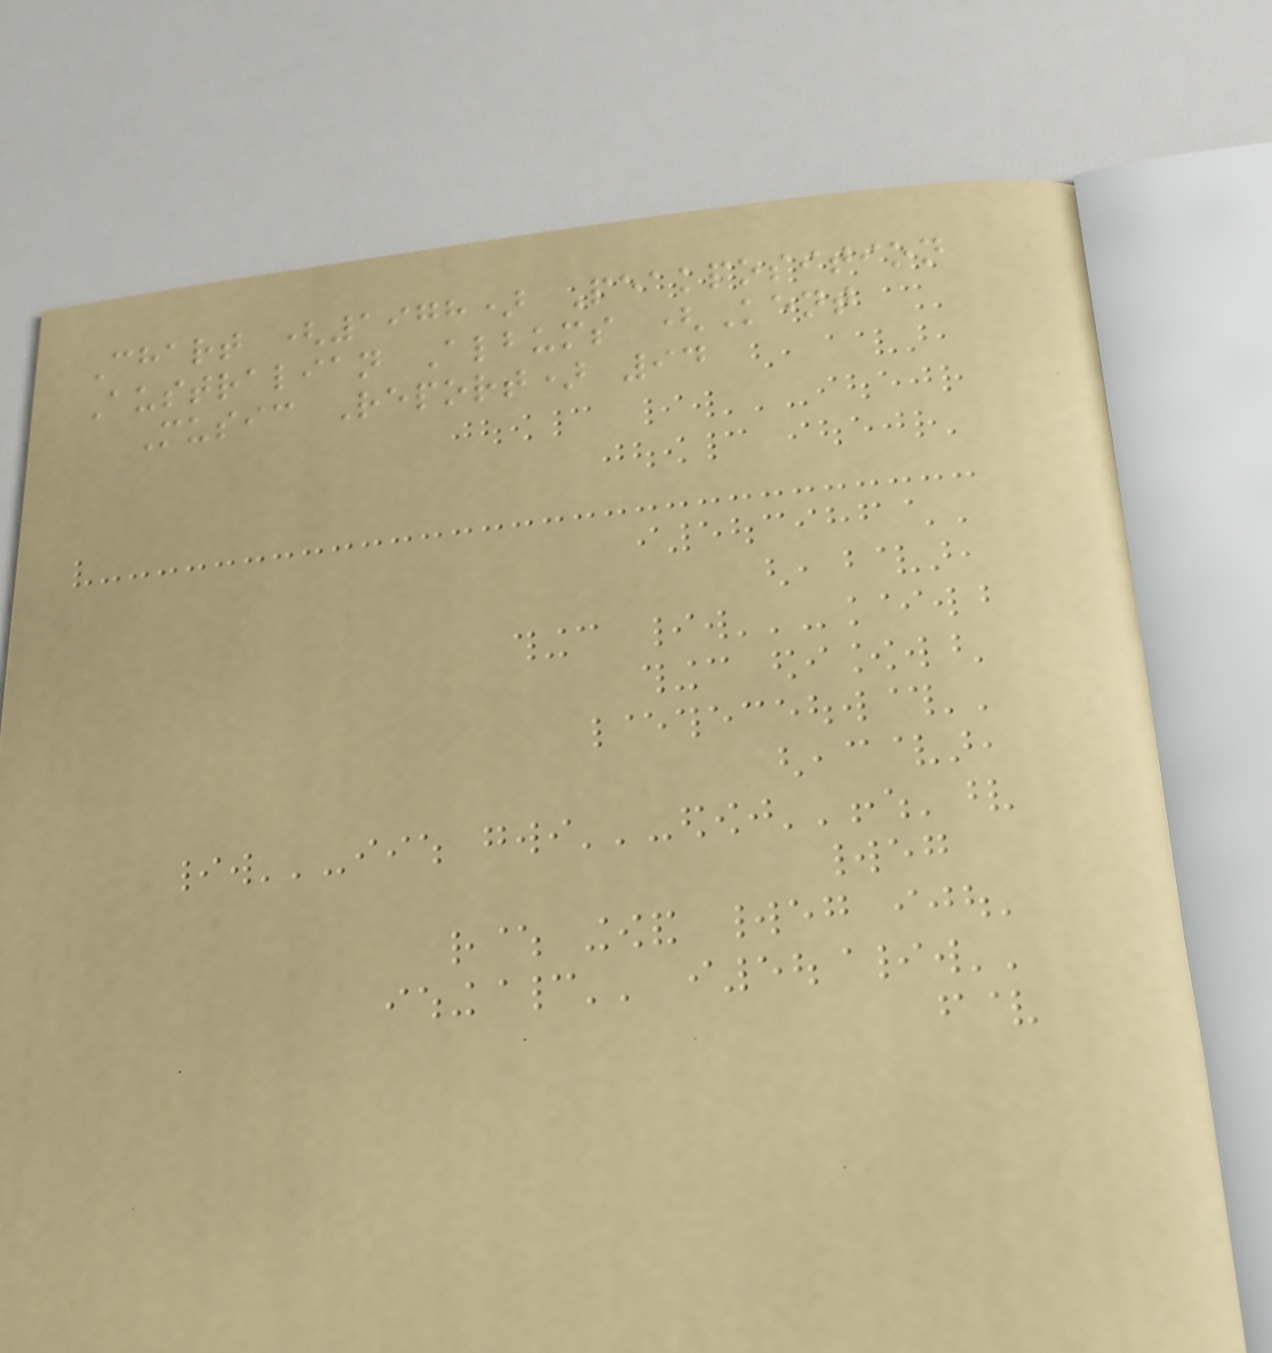Chart (1978) Peakposition
Australian Albums (Kent
Music Report) 94
